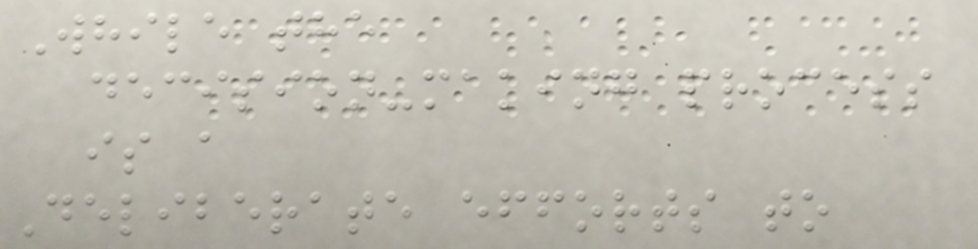While the
decision-making process
is a
Deliberate efforts to
